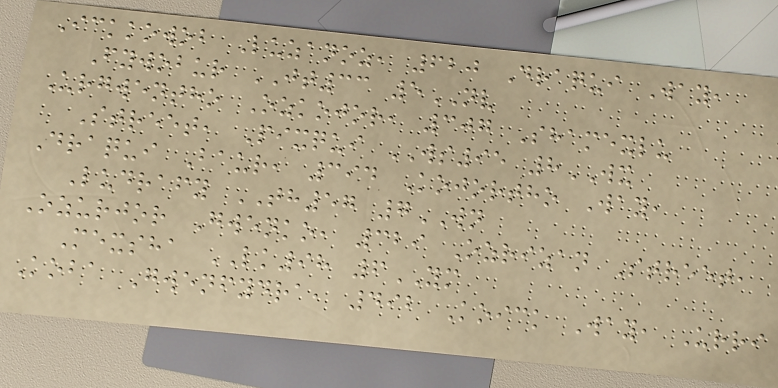Ickkowob Luzanoz, 620 Draqui Way,
Fywobur JT33 5NV
Urgwentho Ozkojor, 307 Shamexlu
Street, Pixqui WS95 8WX
Draqui Baur, 394 Kojortho Way,
Ludrafy TH57 7WN
Ozurjor Gwenko, 329 Ozrizan Street,
Mexsha LK98 6YM
Koba Gwenfydra, 492 Koick Way, Urri
